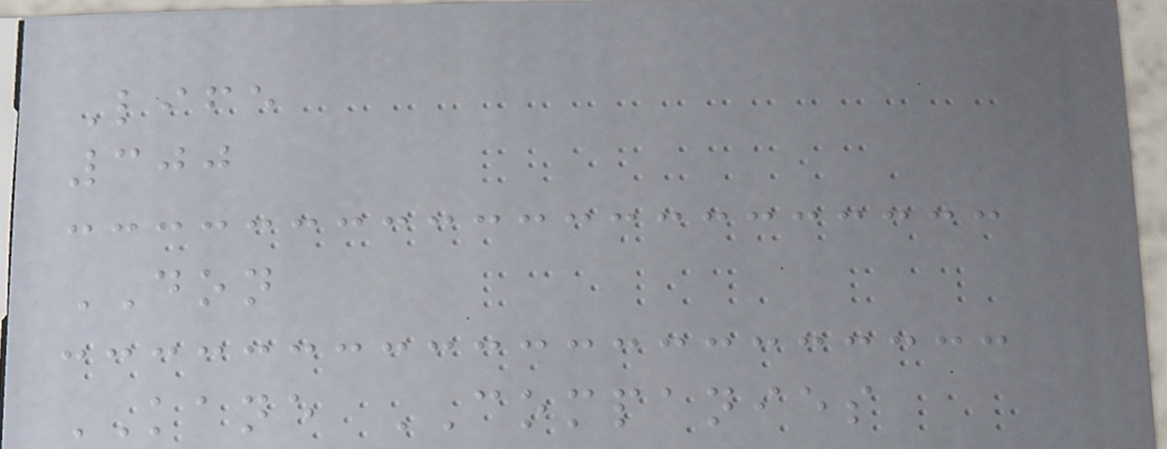Life
300
DON
KANE COMPANIES
